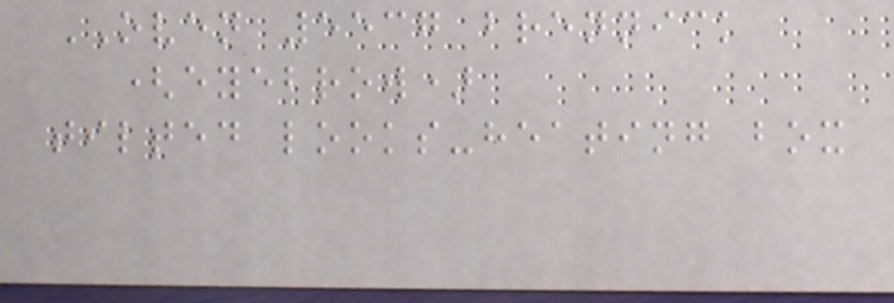OVEN 5537 brennick
(eyebrow)
tilted looks-heating box
